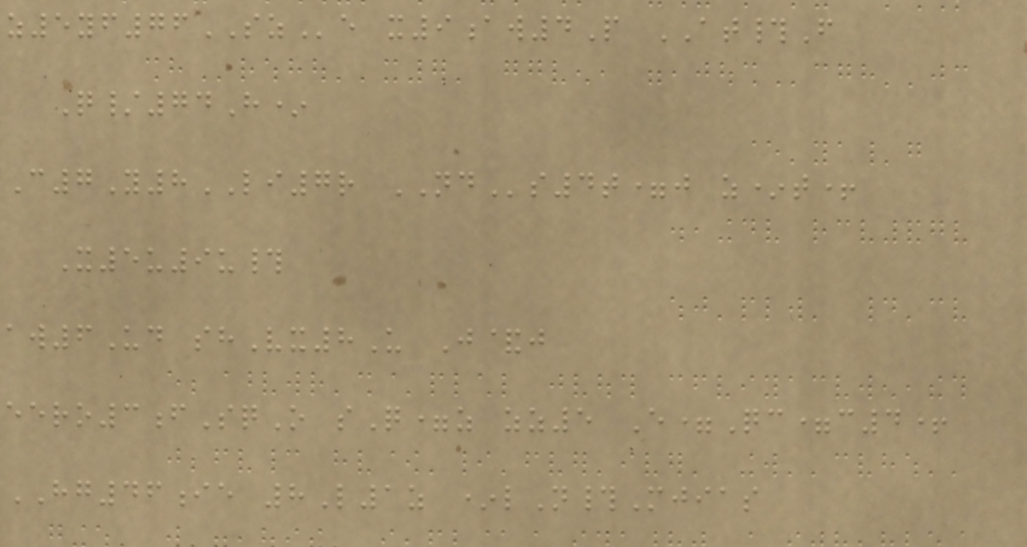z5yf76SZe x9aw4P AT#F
Q/74H*
C7Y8LI7r NDs4t=j z*t+
X5u9u#
aw6Ud shVx8U J&j
eero3fSqO sQ=z zz5 E=Qc=c4+
HG46ie 8L1z *lN#Mjias
